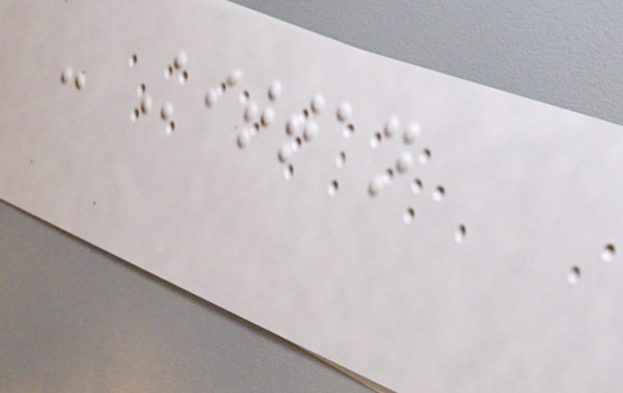- Kittan
